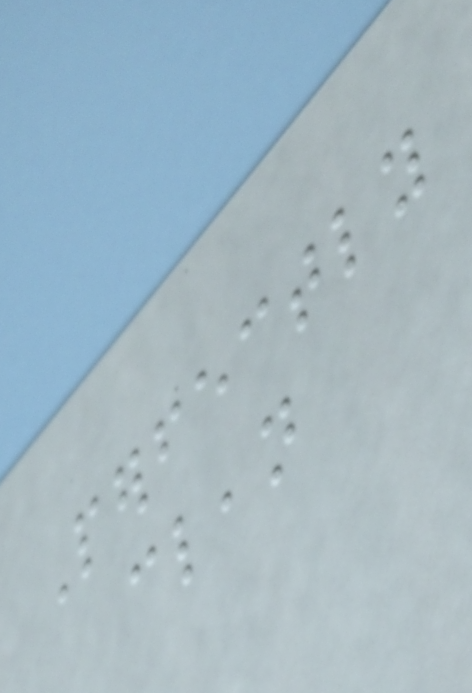Perfectly
clean
